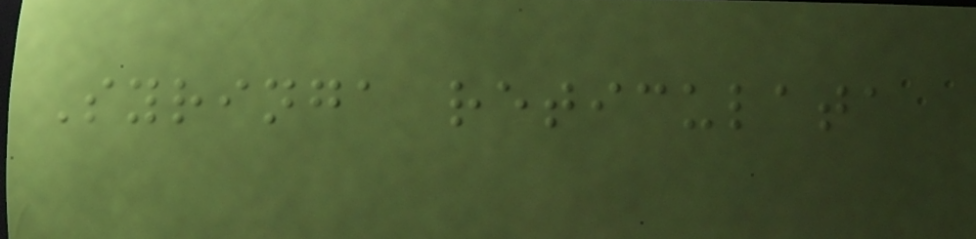Syringa reticulata
